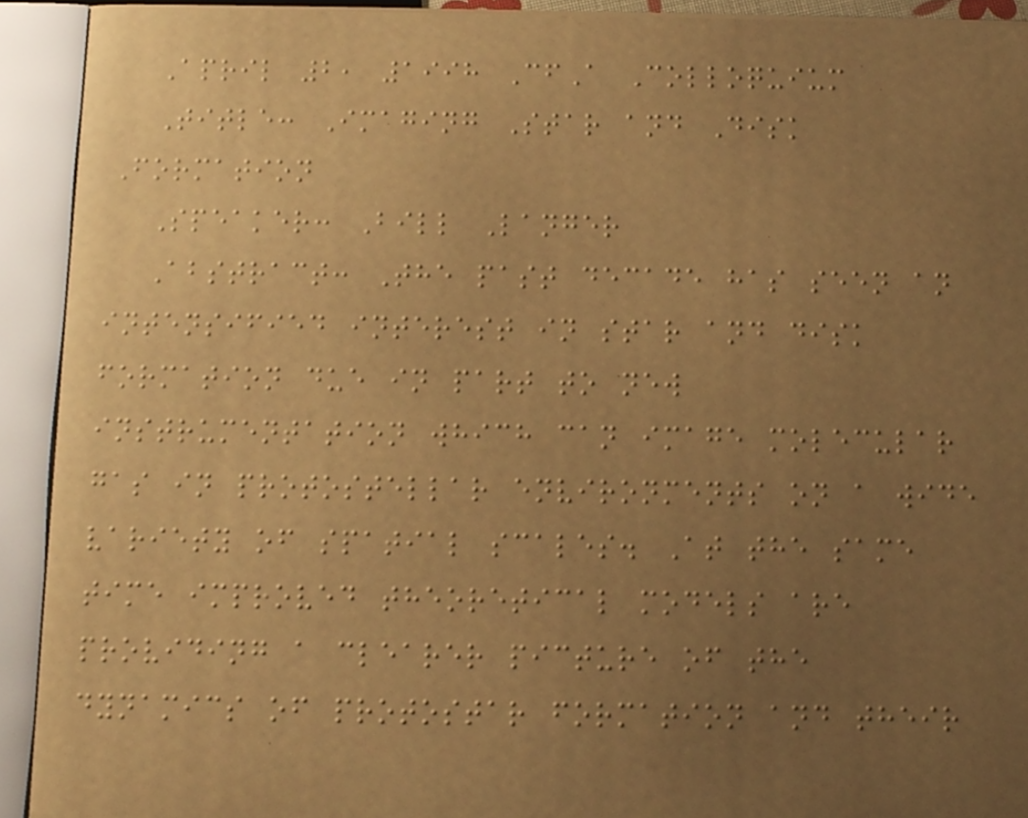April 2, 1998 CfA Colloquium
Title: Imaging Star and Disk
Formation
Speaker: Bill Langer
Abstract: The past decade has seen an
intensified interest in star and disk
formation due in part to new
instrumentation which can image molecular
gas in protostellar environments on a wide
variety of spatial scales. At the same
time improved theoretical models are
providing a clearer picture of the
dynamics of protostar formation and their
